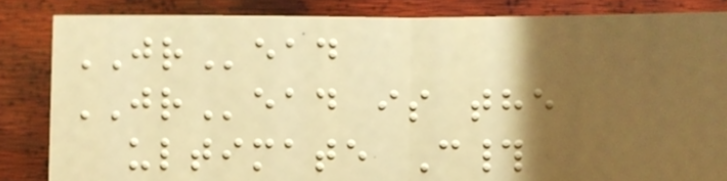JRead
JRead is the
ultimate C#
